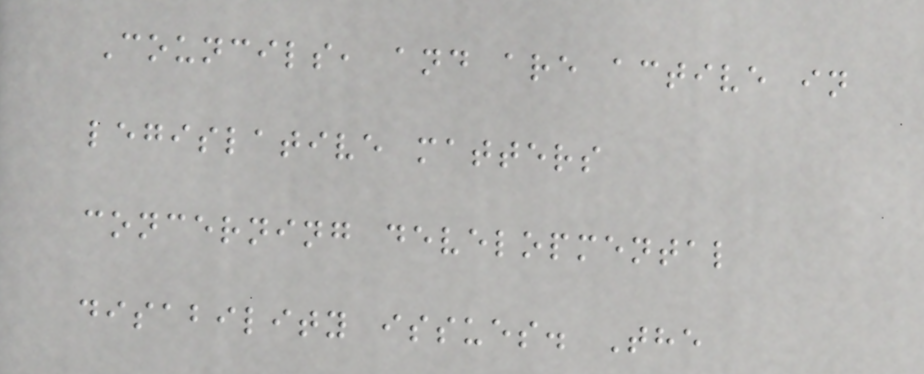Councils, and are active in
legislative matters
concerning developmental
disability issues. The
